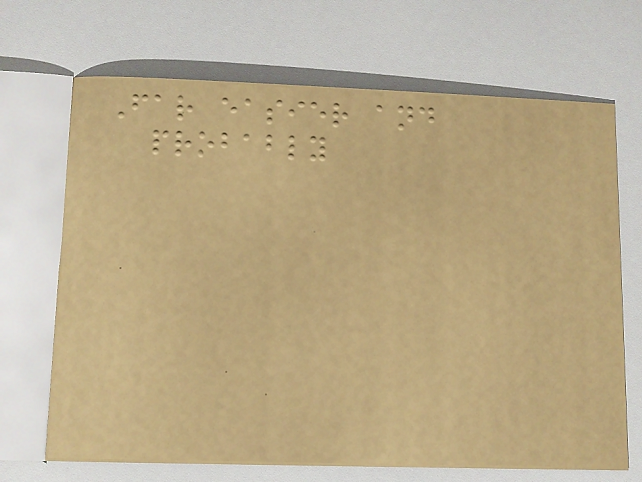Far easier and
probably
